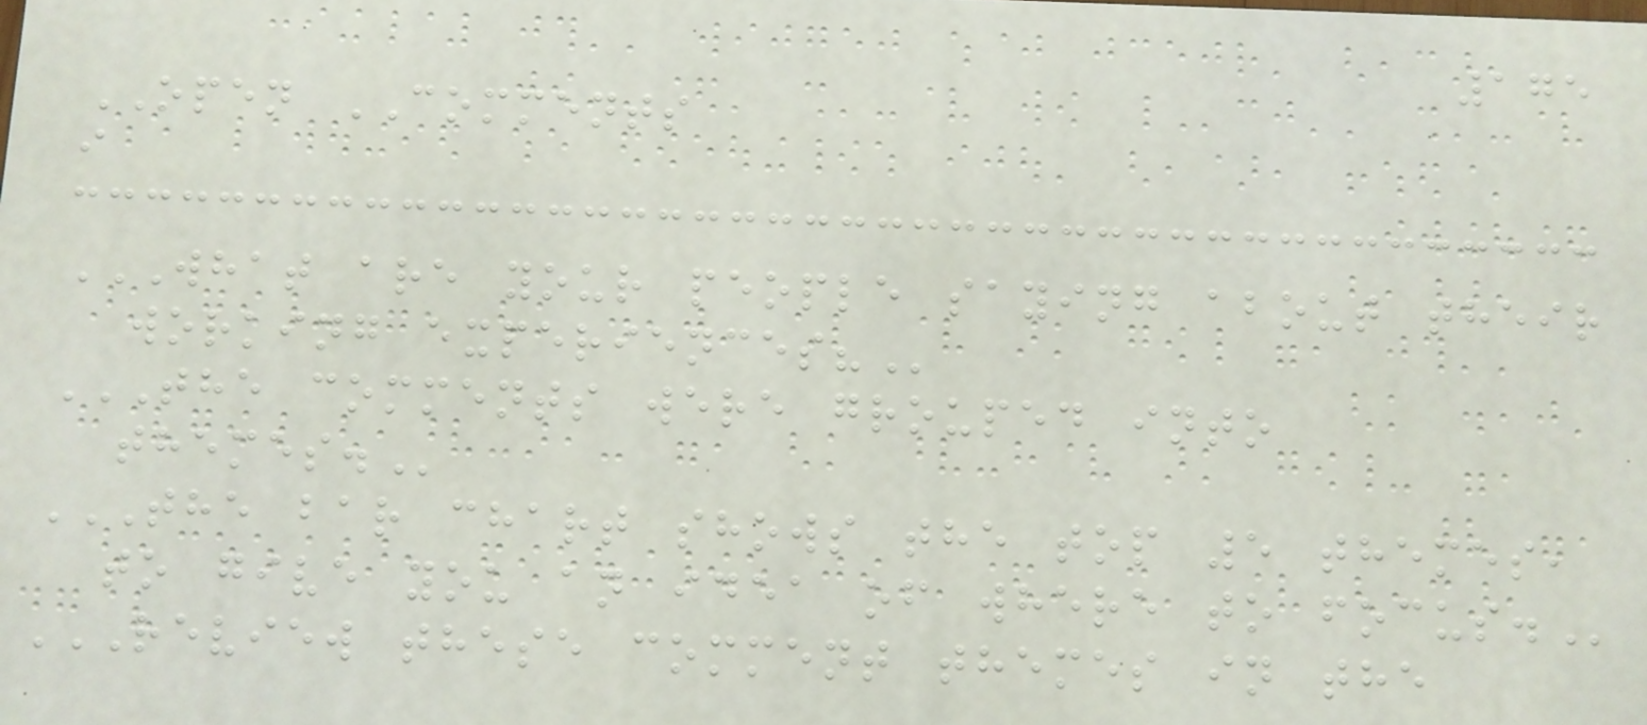175
OPEN COMMENTS
i
WHAT ARE YOUR PEOPLE SAYING ABOUT THEIR
WORKING EXPERIENCES?
THE COMMENTS WERE GROUPED INTO
THEMES.
THE BAR CHART SHOWS THE TOP 5 THEMES,
TO GIVE YOU AN IDEA OF WHERE TO FOCUS.
REVIEW THESE COMMENT THEMES IN THE
